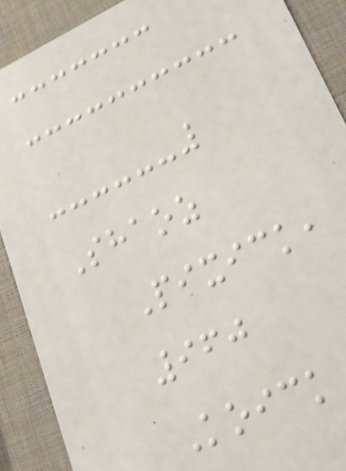Shaoz
Pixick,
960
Koick
